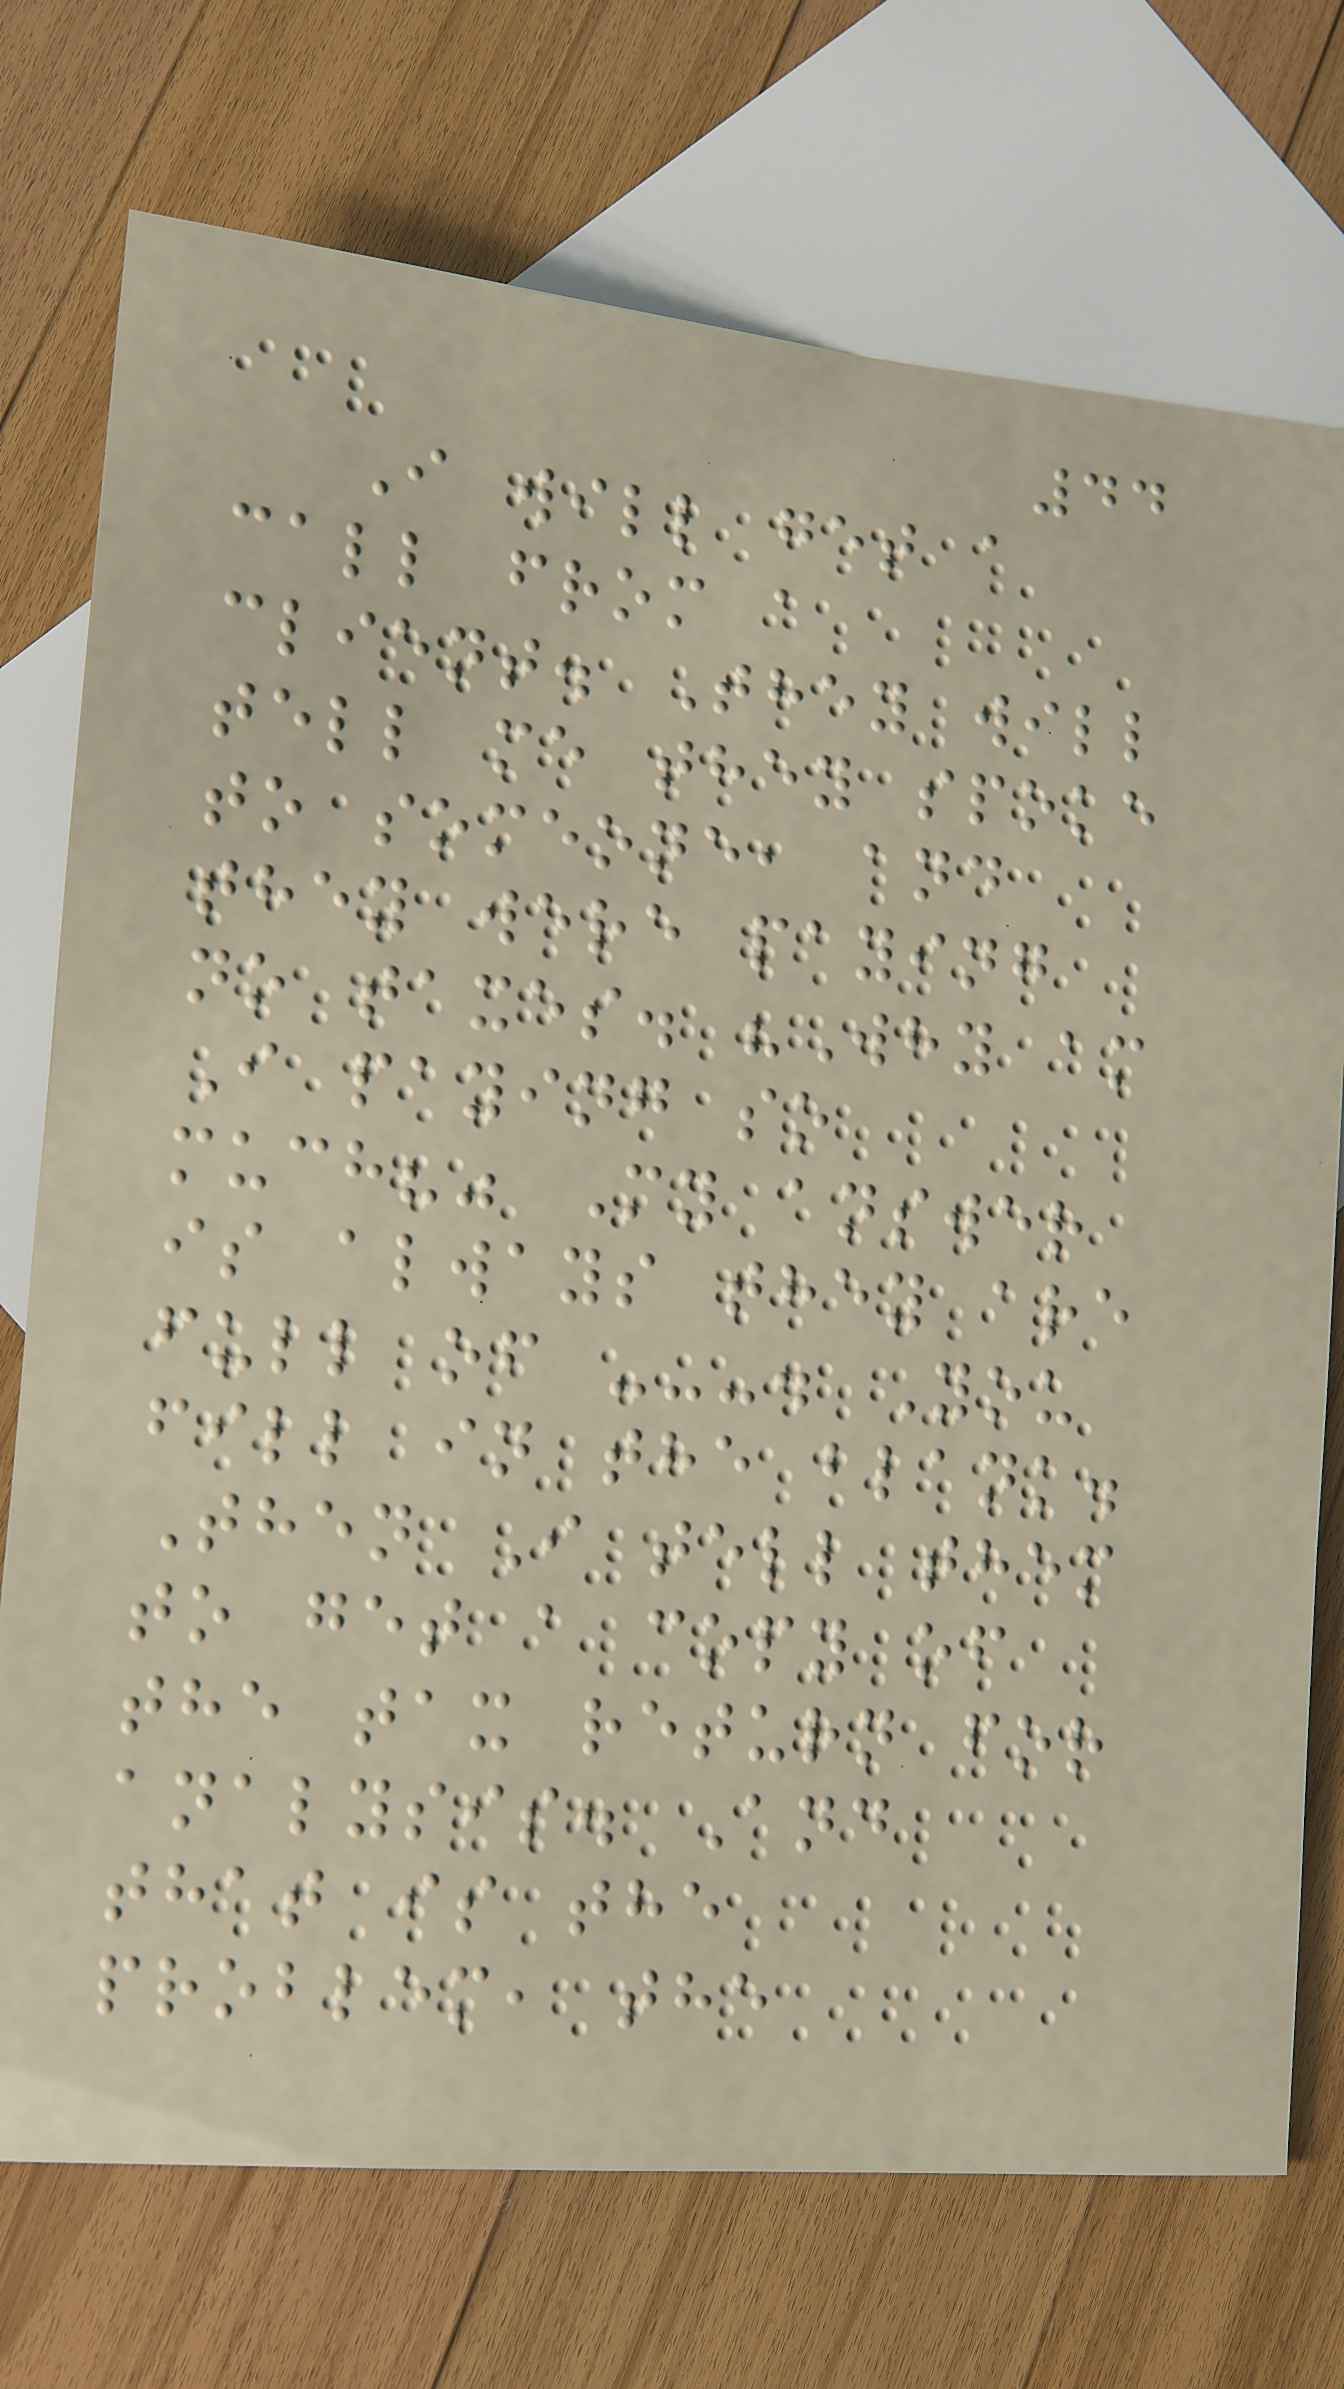44
I will get a
call from a
client. They will
tell me they spoke
to someone, and
they were paying
no taxes. "Why am
I paying so
much?" My answer
is always they are
full of ---. You
fill in the blank.
Then I tell them
to get a copy of
the tax return for
analysis. And
that is the
problem, the
